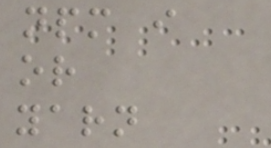npm i
or
yarn
